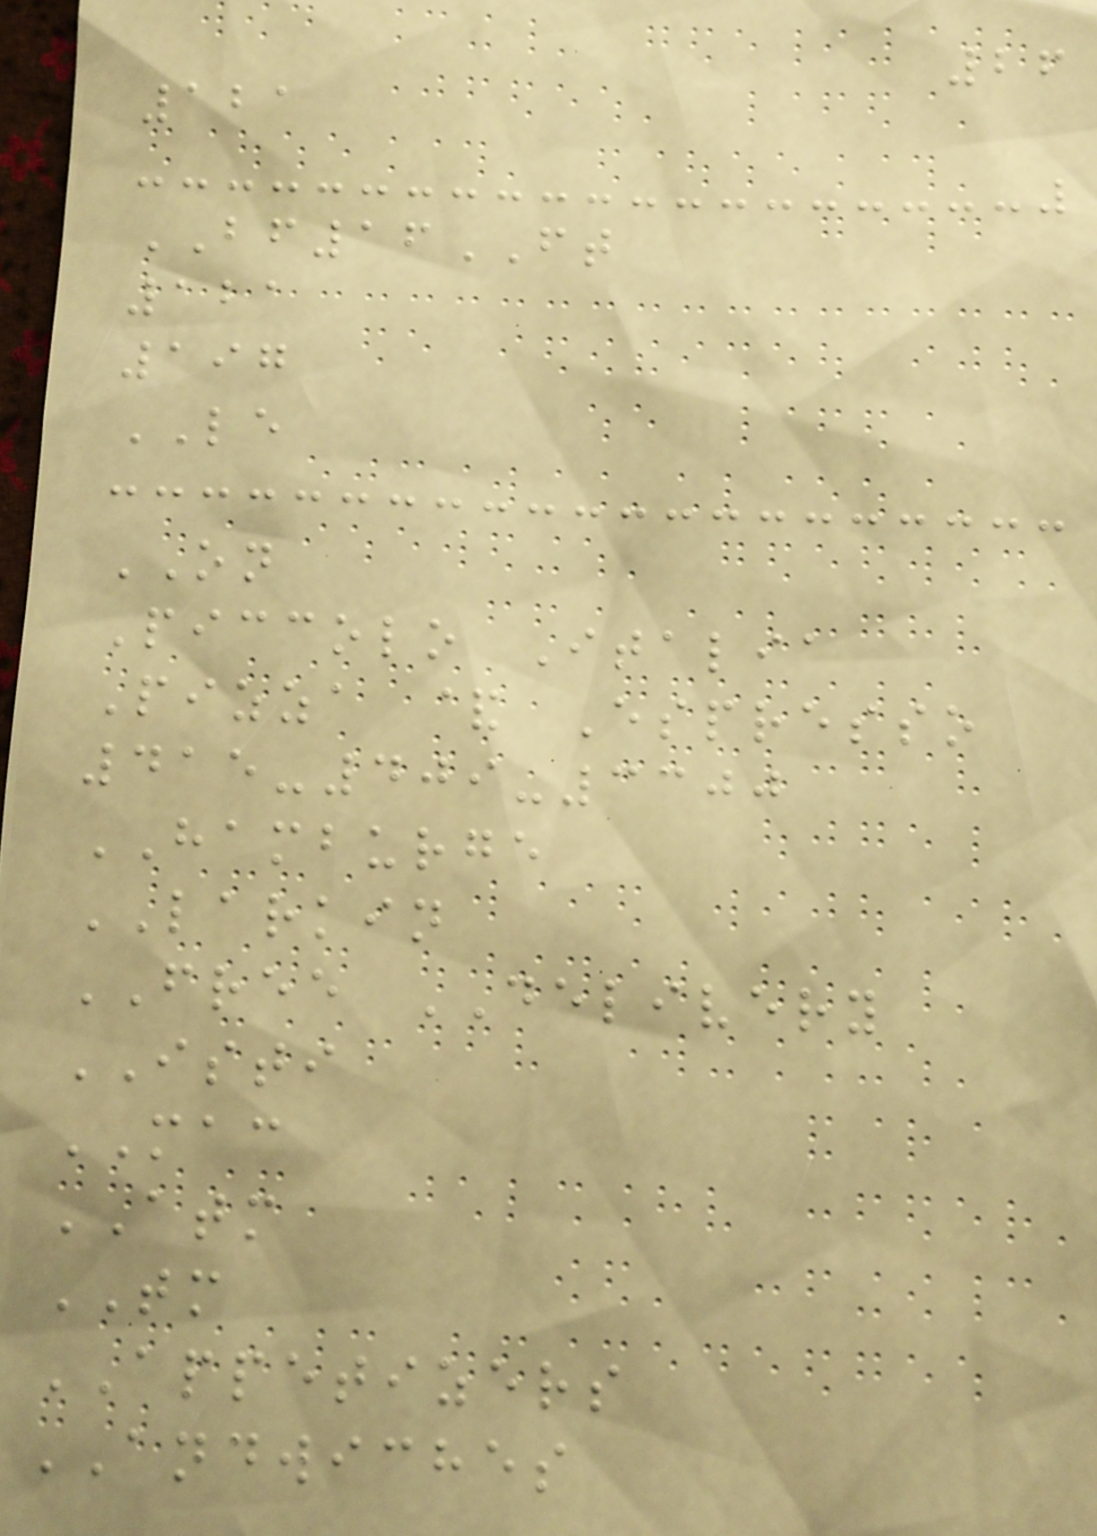26
121
BF16FT
121
197
LE
ON
Piccolo Italia
Pizza & Espresso
415-409-3300
HAMBURGE
LARKIN
FREE DELIVERY
ISTI
MAC
ATM
TM
APPETIZERS
ANDWICHES
